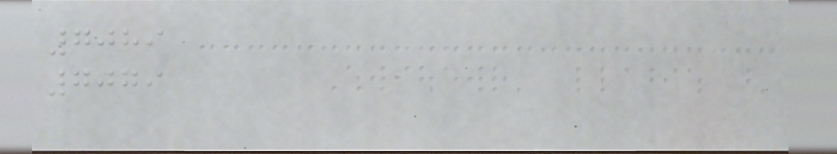7089
7079
